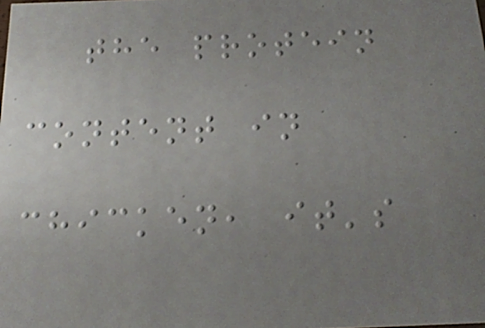the protein
content in
chicken, it's
